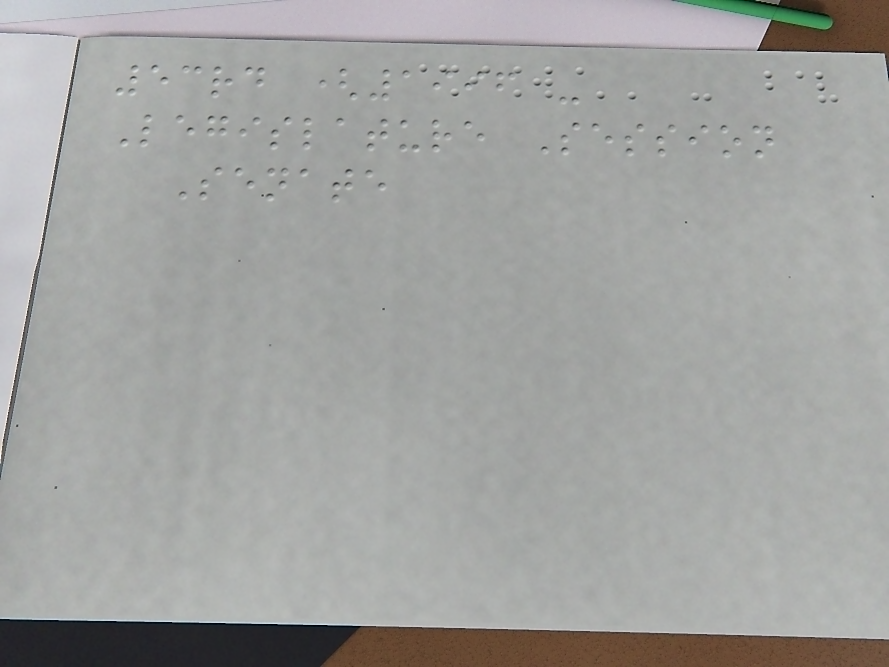53rd (1996 -
Legislature Session
Senate
